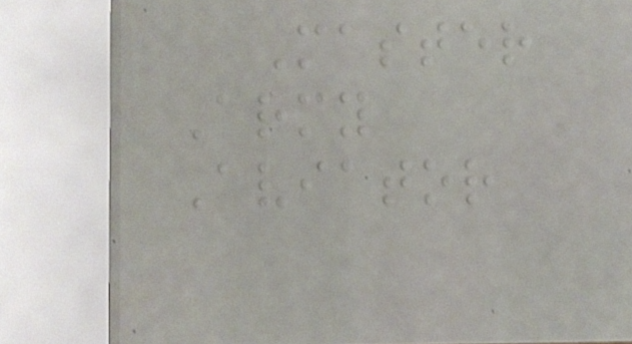Master
Army
Aviator
